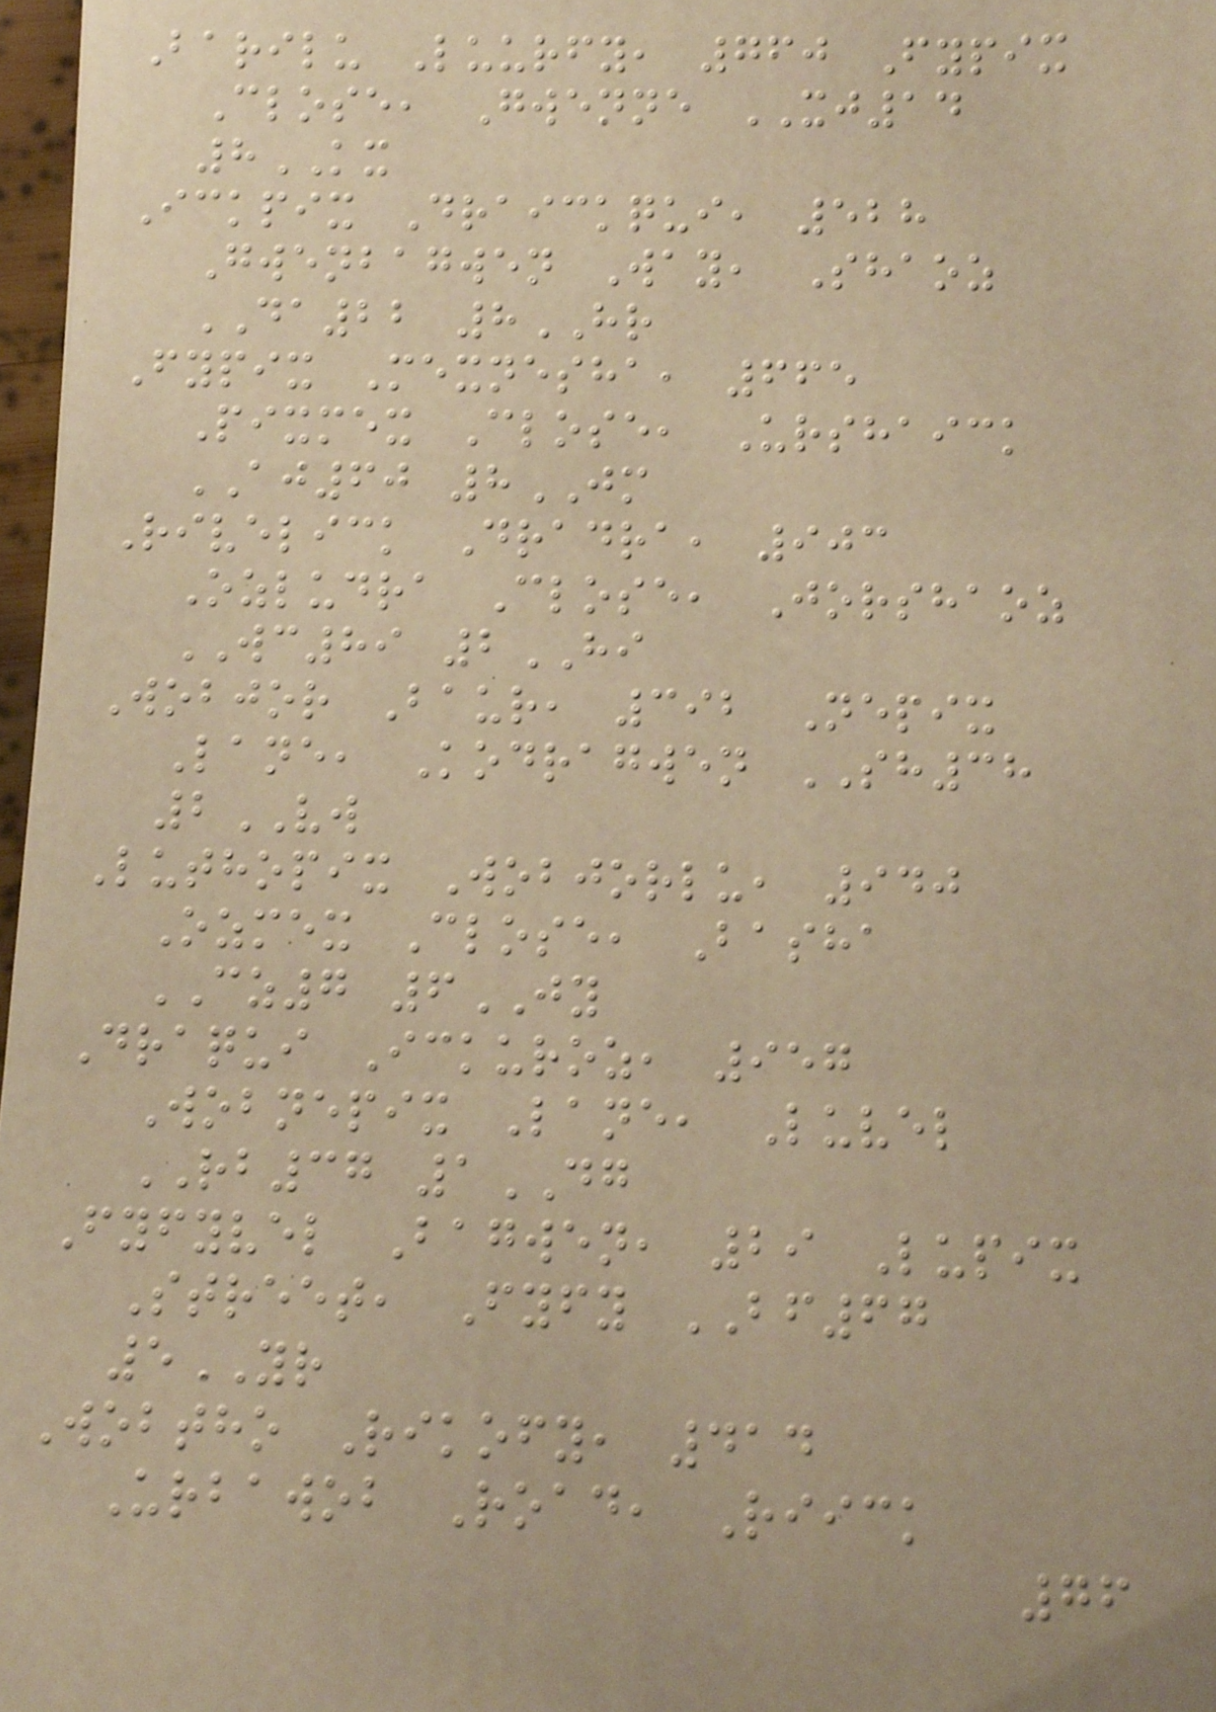Barilu Luurfy, 760 Fypix
Close, Gwenne XJ14
8KX
Ickpix Draickqui, 528
Gwenbagwen Way, Shaoz
DA22 8HR
Fypix Mexnesha, 665
Pixmex Close, Urshaick
AJ60 8JM
Rivelick Dradra, 903
Ozludra Close, Jorshaoz
WC89 2HI
Wobjor Baur, 392 Nepix
Lane, Kodragwen SH38
2VW
Luthopix Wobjorlu, 940
Ozmex Close, Basha
CZ7 6JY
Draqui Ickuroz, 957
Wobnepix Lane, Luvel
RB37 1DG
Fyfyvel Bagwen, 29 Lupix
Street, Fyfy BF67
5YR
Wobtho Rikofy, 414
Urbawob Road, Riick
76
